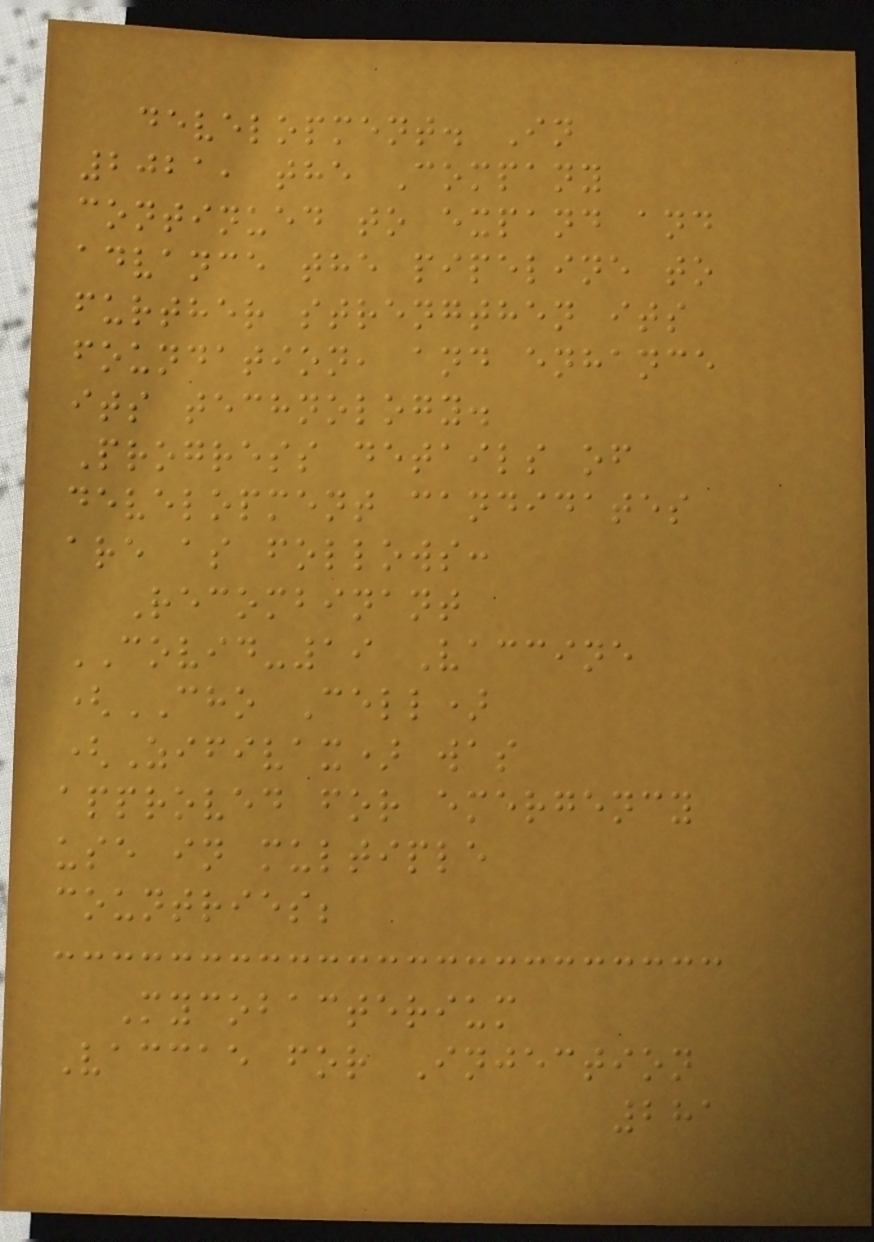development. In
2021, the Company
continued to expand and
advance the pipeline to
further strengthen its
foundation, and enhance
its technology.
Progress details of
development candidates
are as follows:
Recombinant
COVID-19 Vaccine
(CHO Cell)
(Zifivax) was
approved for emergency
use in multiple
countries;
Mycobacterium
Vaccae for Injection
281
